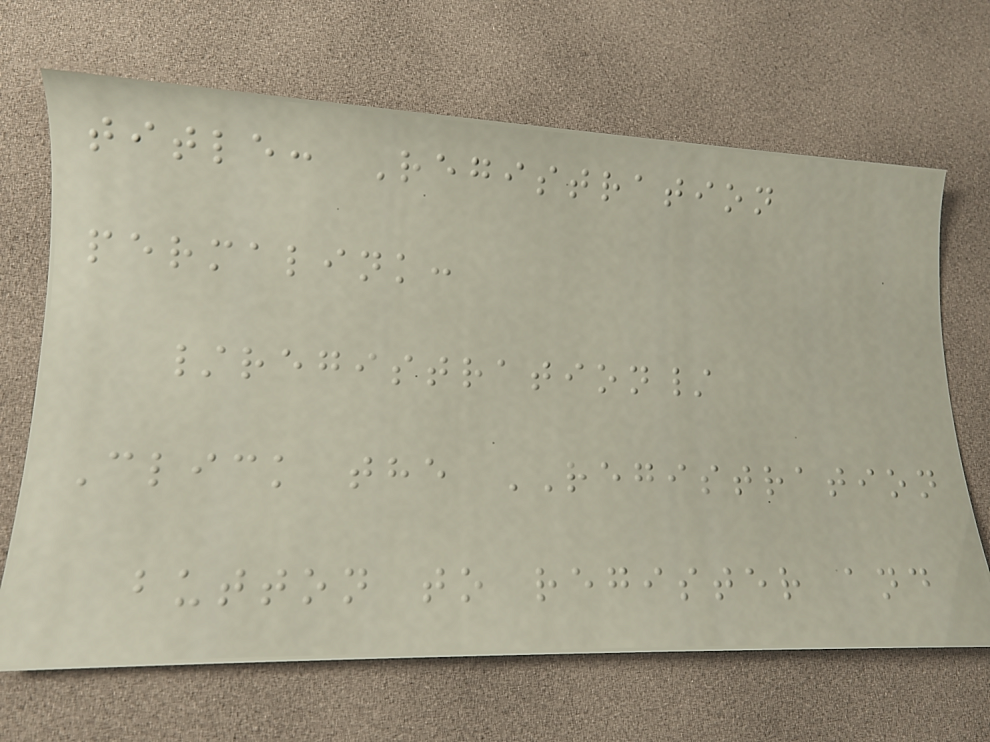title: Registration
permalink:
/registration/
Click the REGISTRATION
button to register and
